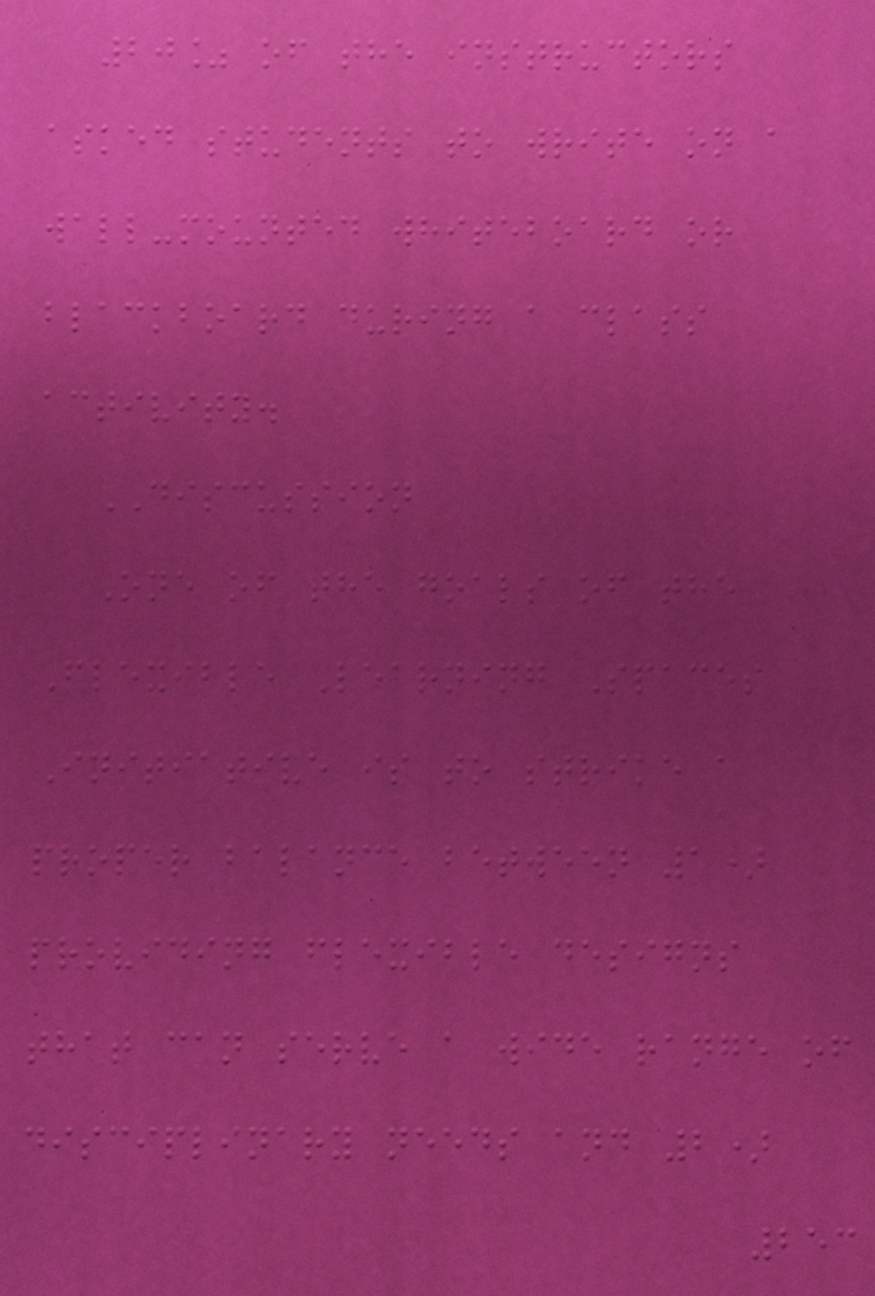20% of the instructors
asked students to write on a
wall-mounted whiteboard or
blackboard during a class
activity.
DISCUSSION
One of the goals of the
Flexible Learning Spaces
Initiative is to strike a
proper balance between 1)
providing flexible designs
that can serve a wide range of
disciplinary needs and 2)
253
